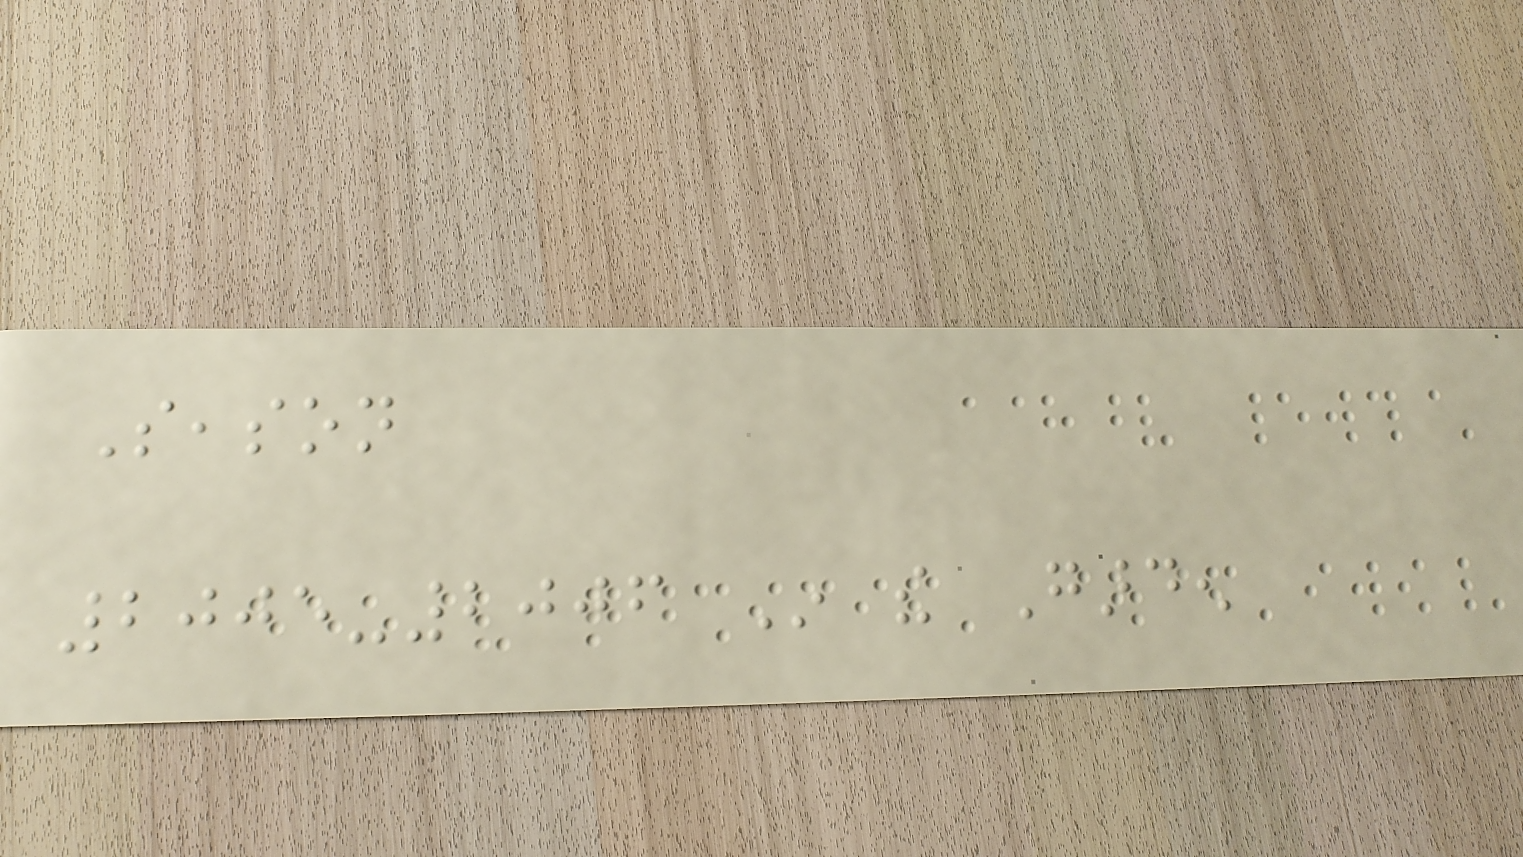Season
2005-2006 In the Garden
